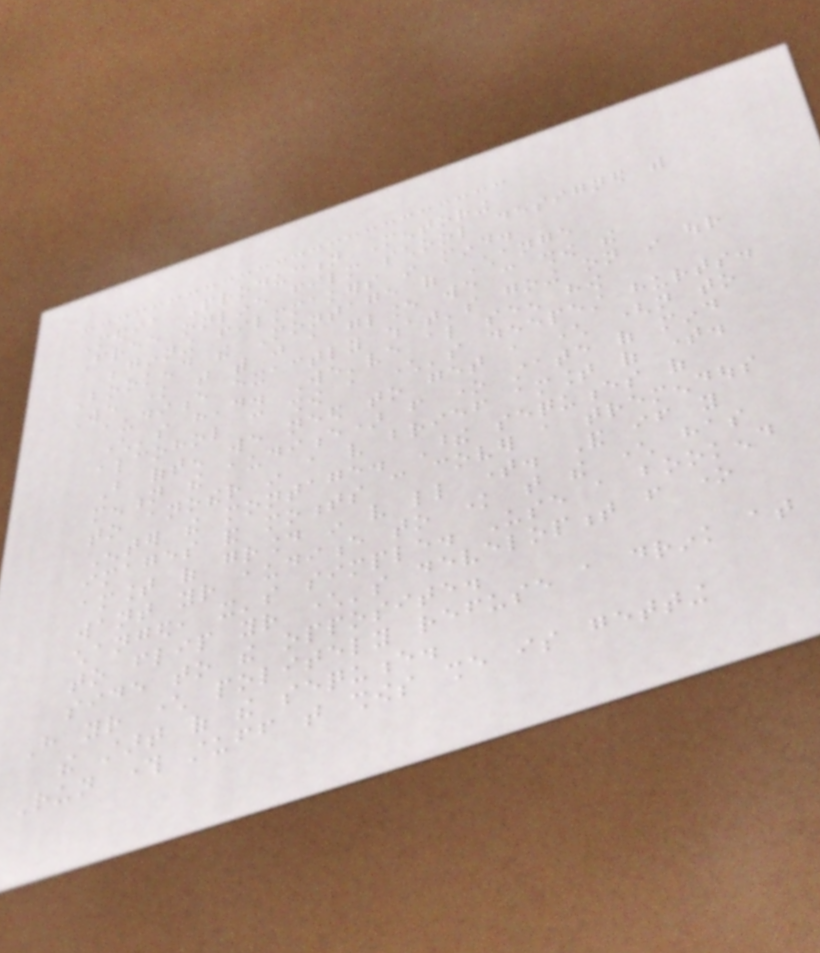Media Production Mentoring
Free online film school designed with
beginning filmmakers in mind.
Bookend the Montage of Change
We know that with just a glance we can show the
audience exactly what's going on in our
character's head. We've also seen how
alcohol can show a character's deepest hurts.
But often we need to get a character (not to
mention the audience) from one state of mind
to another in a very brief amount of time.
Enter the montage. These sequences of
images and moments can cover a tremendous
amount of ground in very little time. And if you
want your audience to know that the character has
changed, it's simple. Use a bookend
to flip your character's development from one
side to the opposite.
Have your character politely refuse a drink at
the start of the sequence.
Run through stuff that shows she is getting
